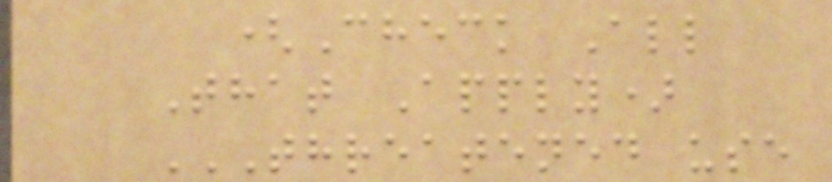(Check All
That Apply)
THREATENED USE
